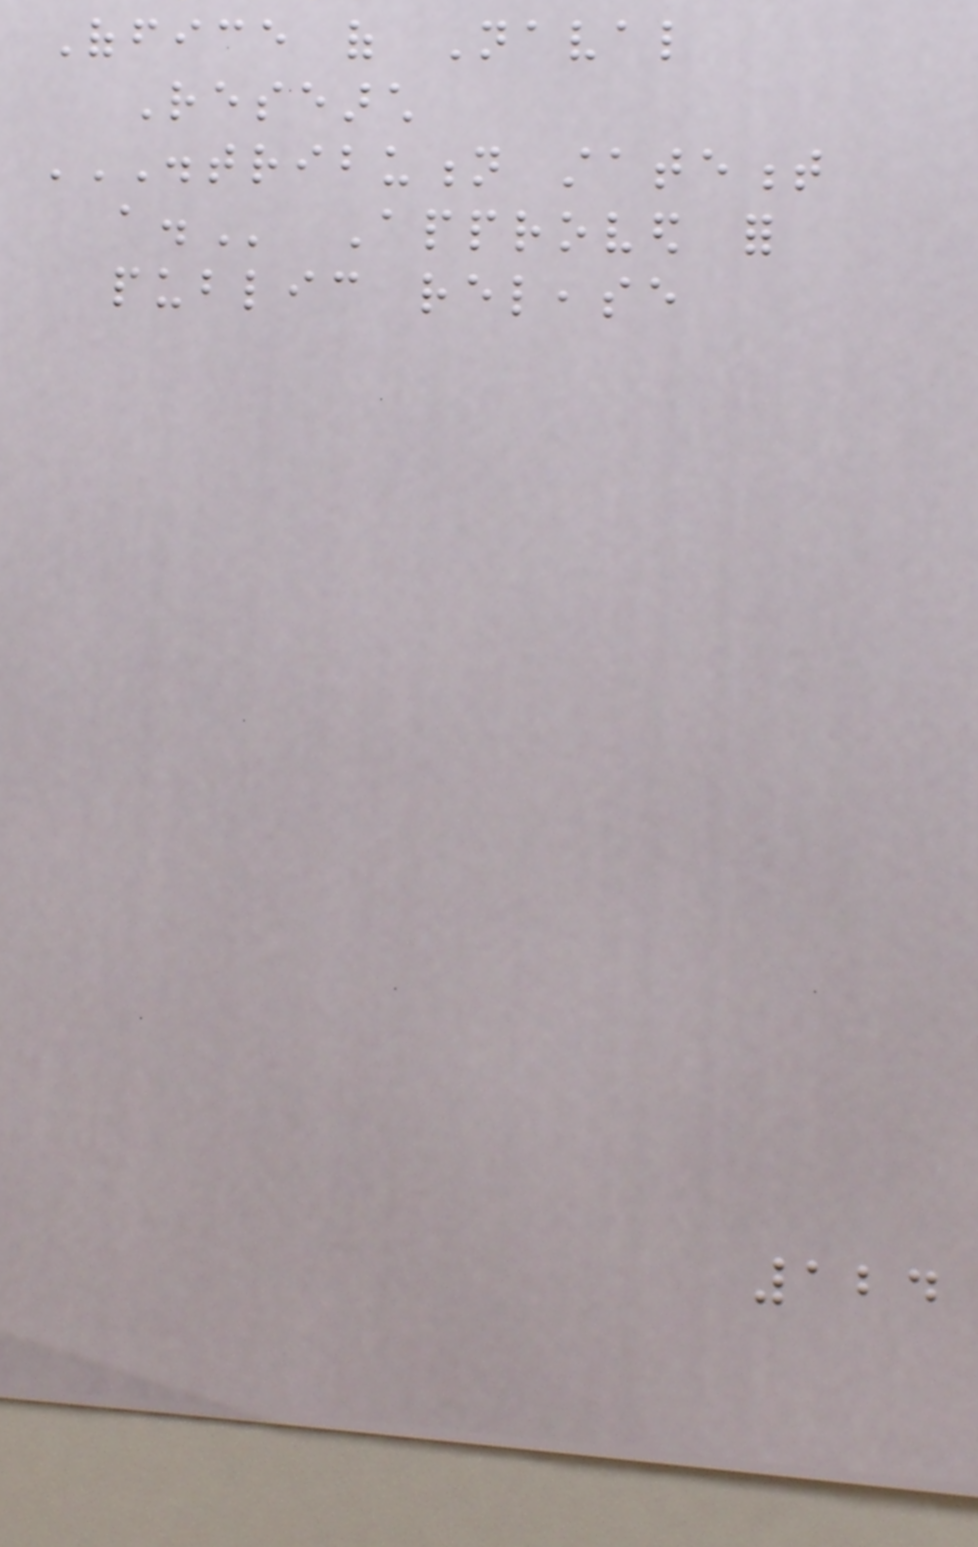Office of Naval
Research
DISTRIBUTION STATEMENT
A. Approved for
public release
124
